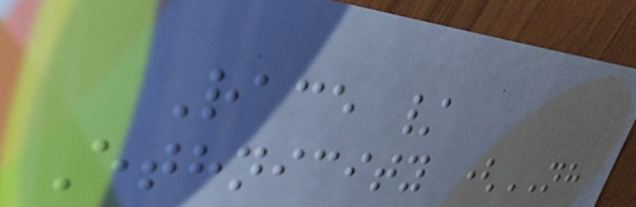Race /
Ethnicity (NH
